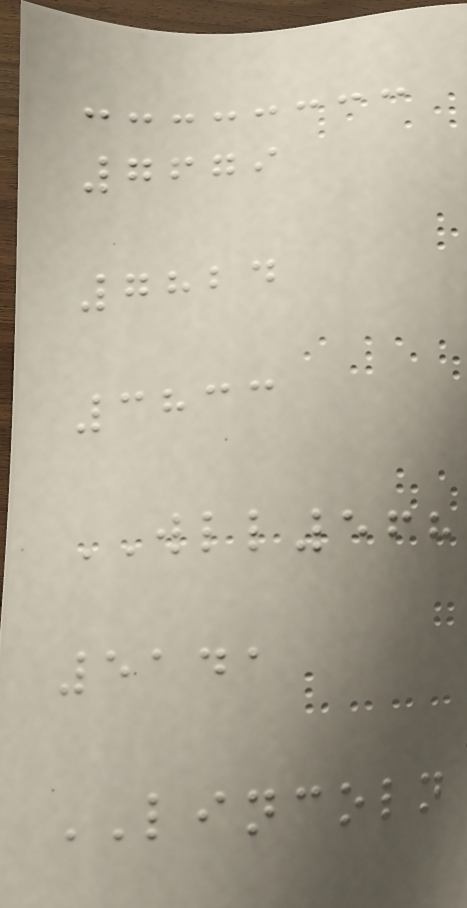7679
7824
3833
WLL568
5141
LINCOLN
